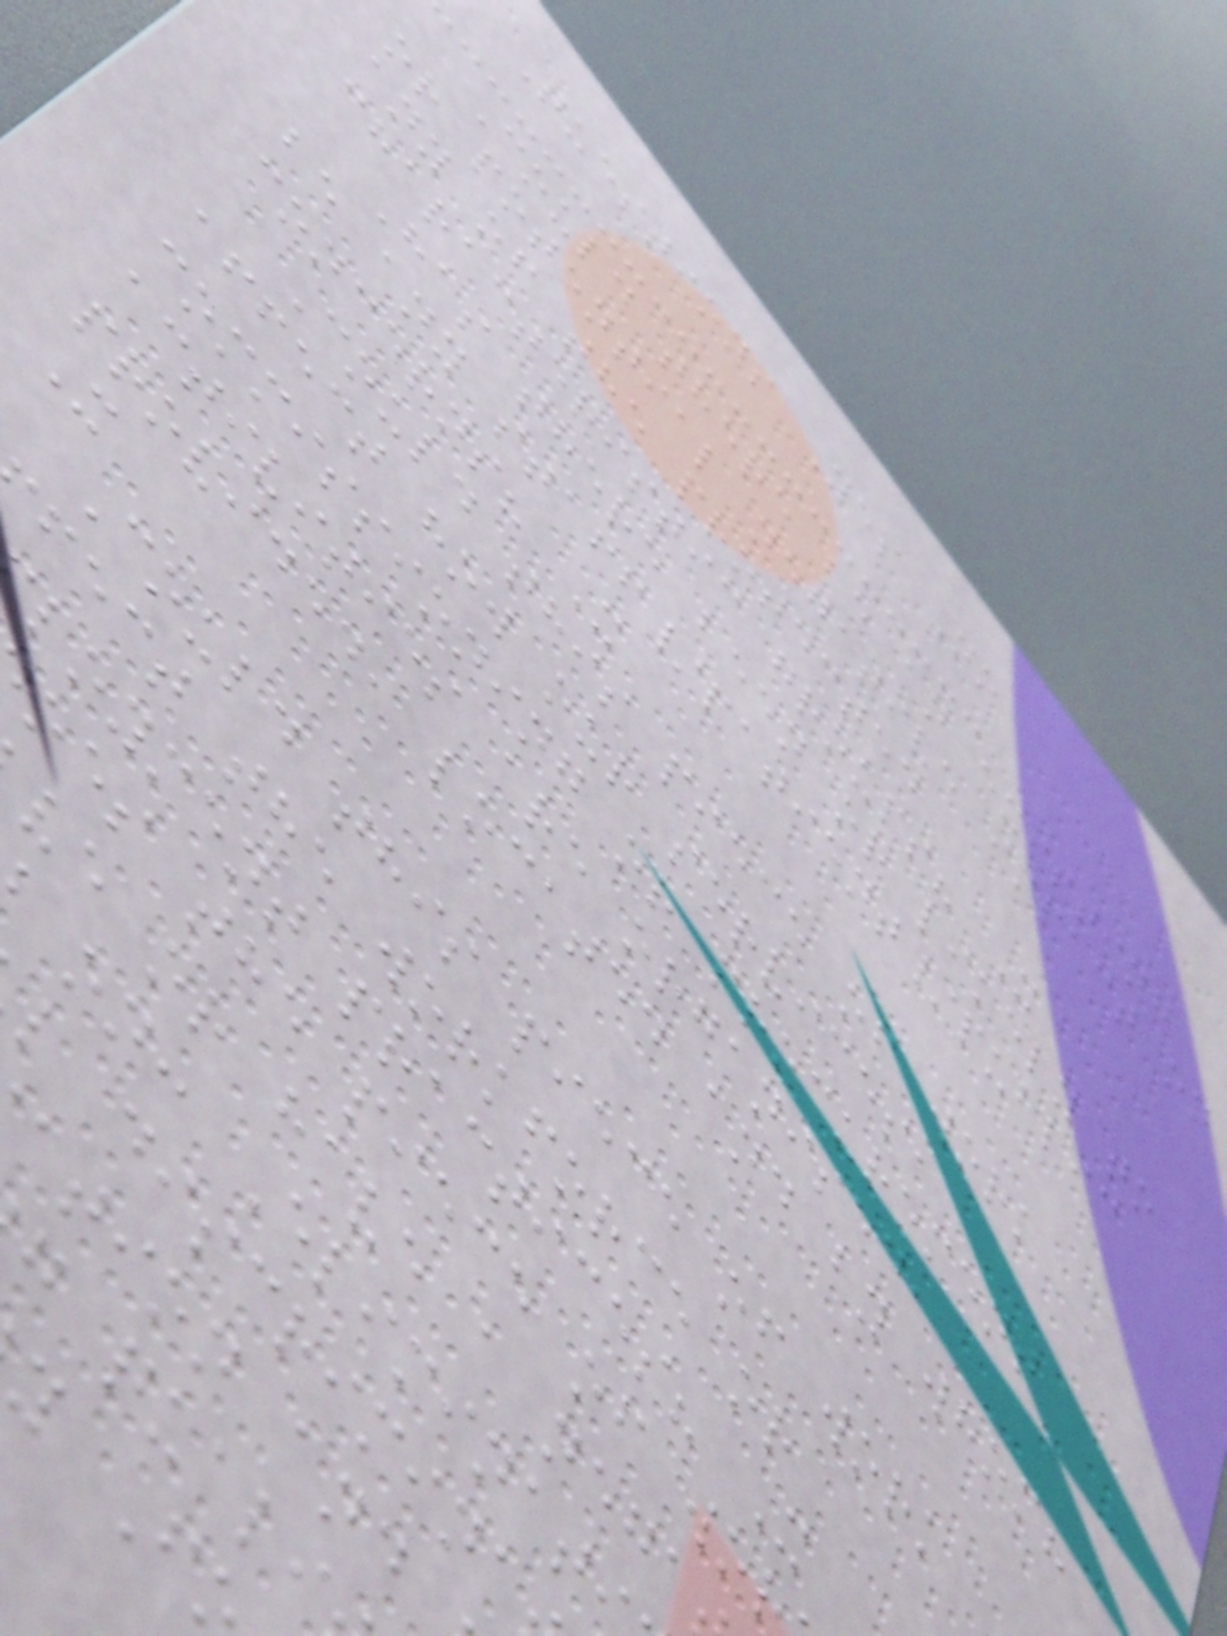Questions Yes No
Could there be an existing
or potential negative impact on
any of the protected
characteristic groups? X
Has there been or likely to
be any staff/patient/public
concerns? X
Could this piece of work
affect how our services,
commissioning or procurement
activities are organised,
provided, located and by whom?
X
Could this piece of work
fect the workforce or
loyment practices? X
oes the piece of wo
ve or have a nega
on: Eliminat
l discrimina
ation and
g quali
